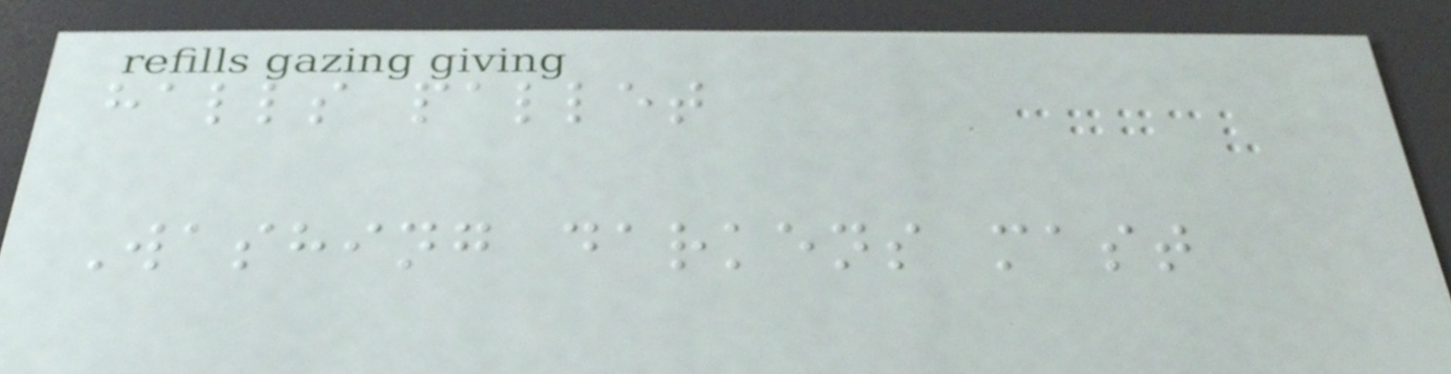halls pallet
Washing darkens mast
